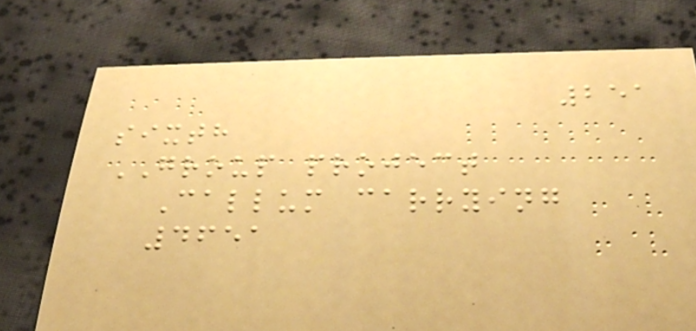251
sixth
GROUP project
Callum carrying
4651
